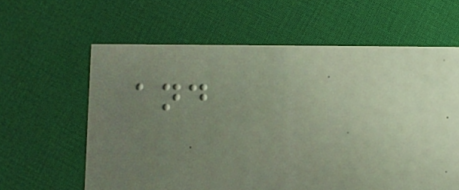and
